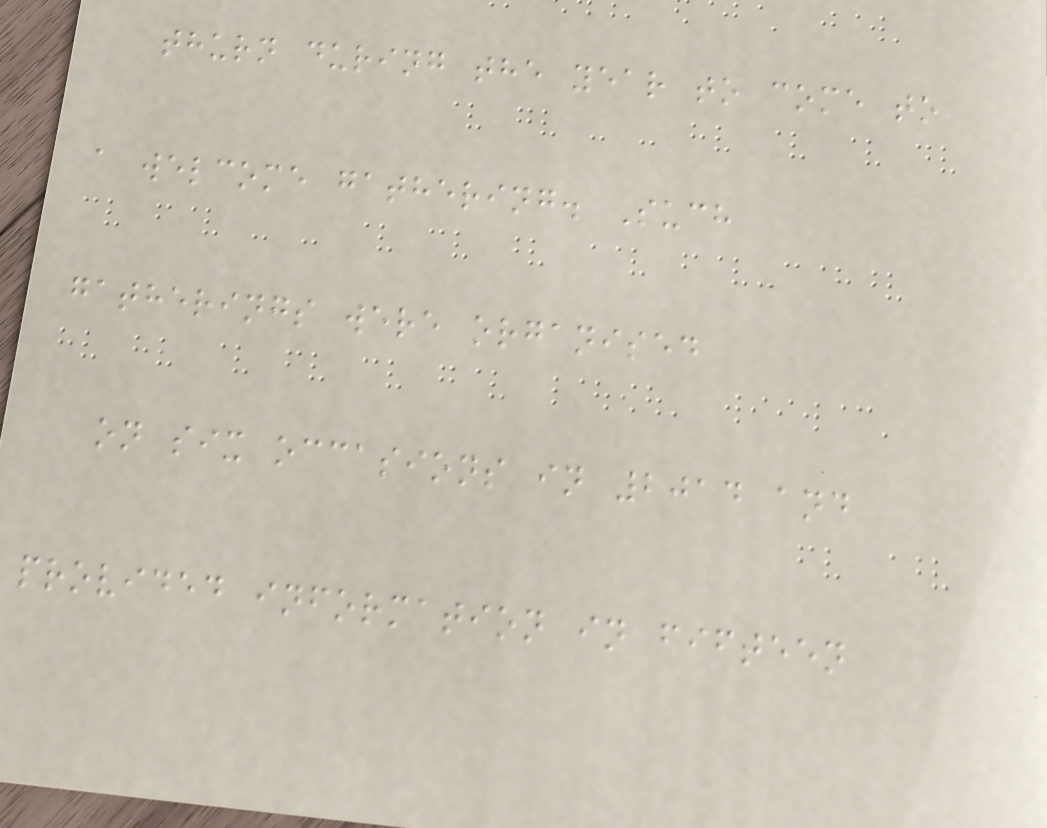thurn during the year to come to
a welcome gathering. Such
gatherings were organised
on six occasions in 2014 and
provided information in fifteen
